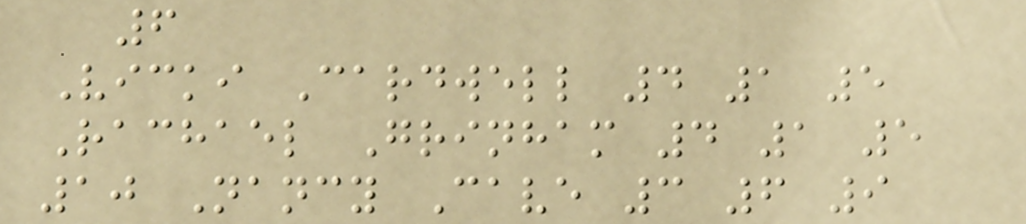6
Vicki Cardwell 4 1 5
Rachael Grinham 4 1 5
10 Nancy Cave 3 6 9
